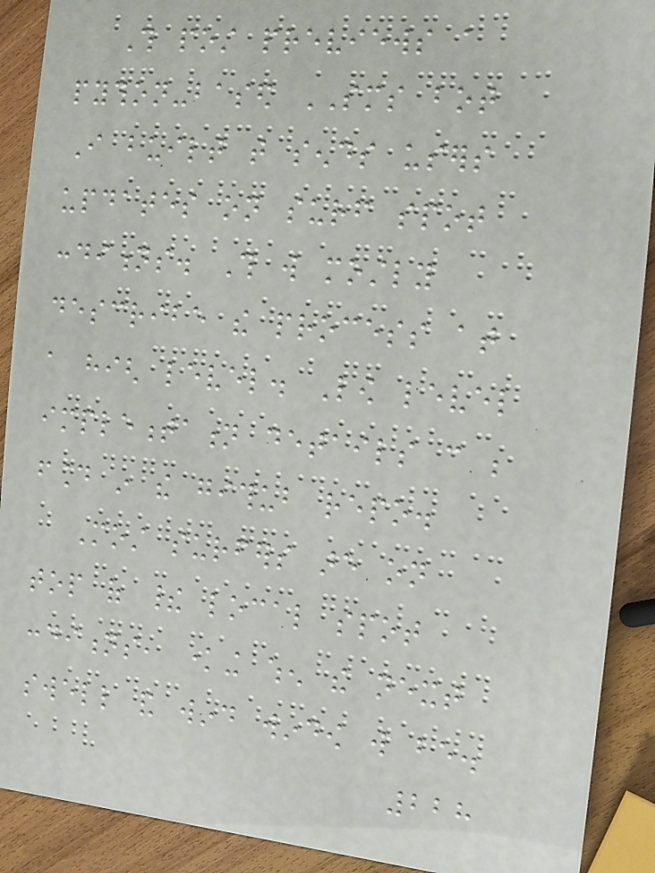This post previews a
python-based SMS bot
I built that sends users
updates on surf spot
conditions. This will mostly
describe the process at
a high level. Low level
implementation details can be
found in the github repo.
Most surfers are on
top of their local spot
conditions, knowing when the next
swell and wind window will be.
228
